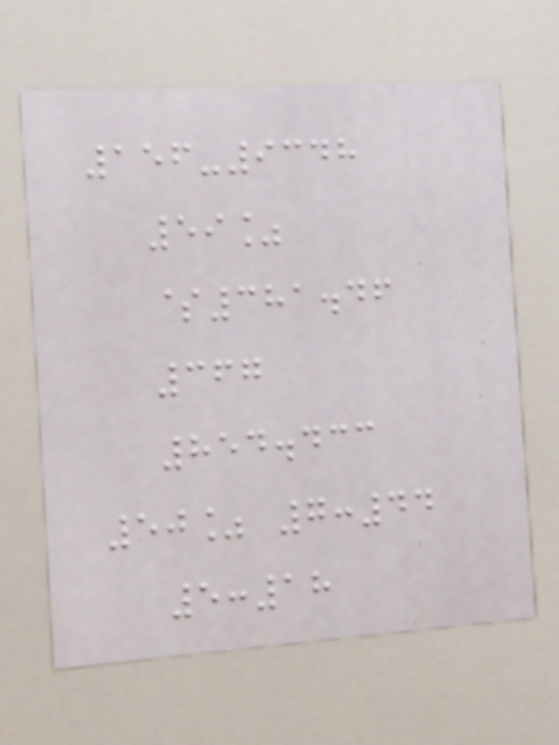156-9348
59%
$381.46
367
854.433
50% 7:44
5:18
